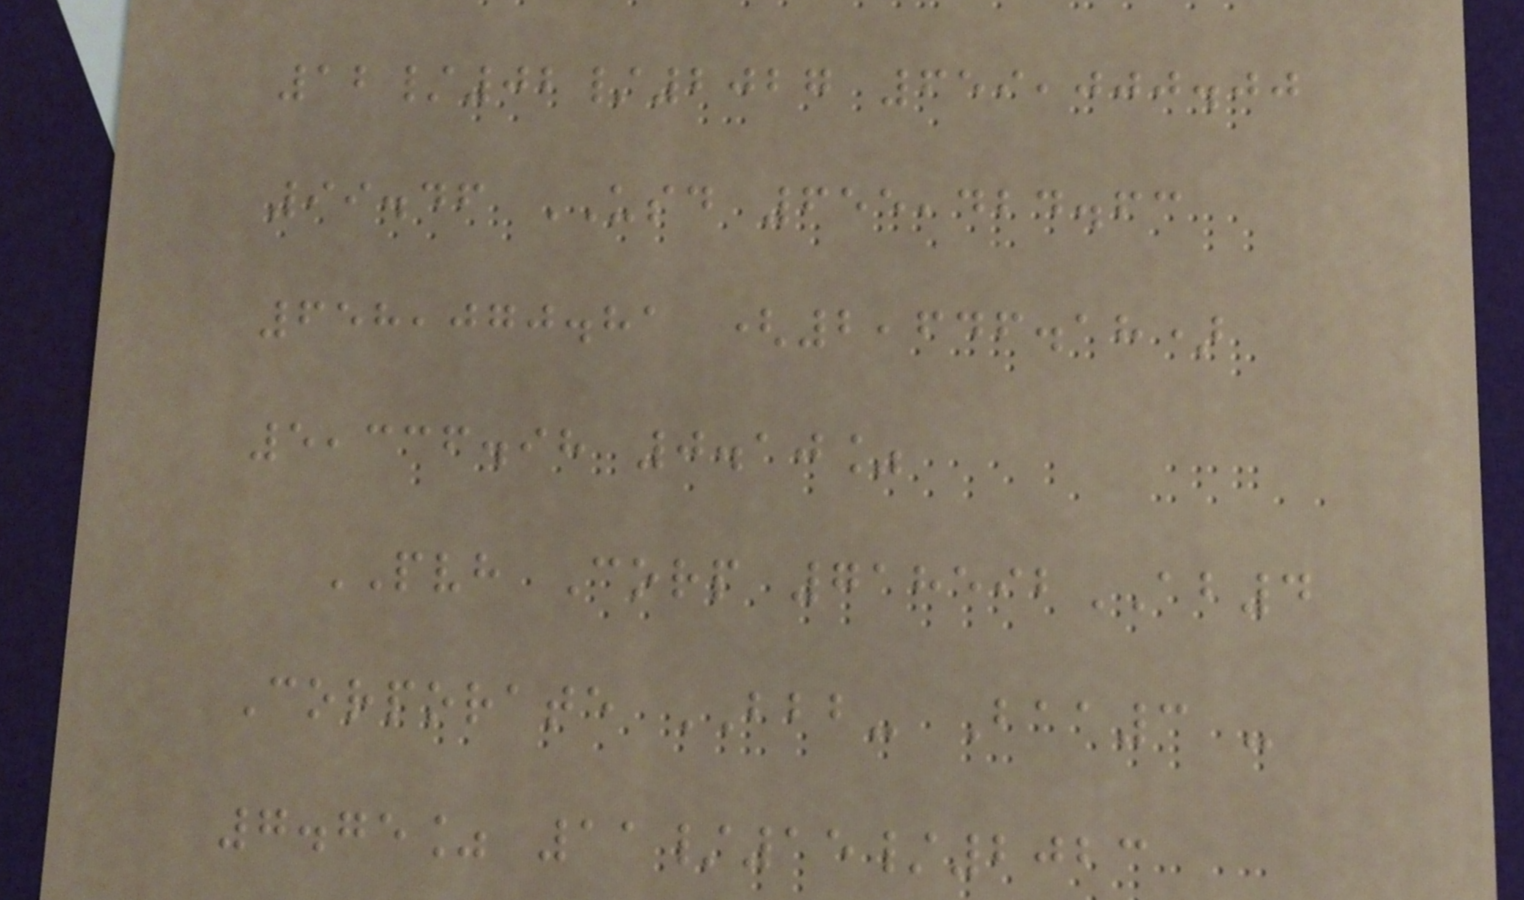12/02/2027 659,000.00
99.46 USD 655,424.63
658,070.81 (2,646.18)
5,336.98 0.10%
PVH Corp 718592AB4
Corporate BBB- Baa3 -
7.75% 11/15/2023
